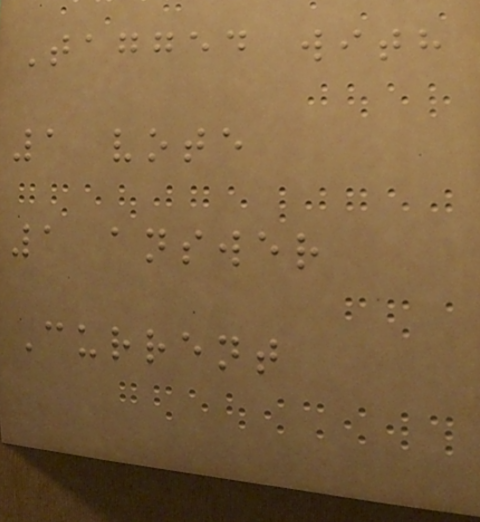Tagged with
1 vote
1 answer
Current
